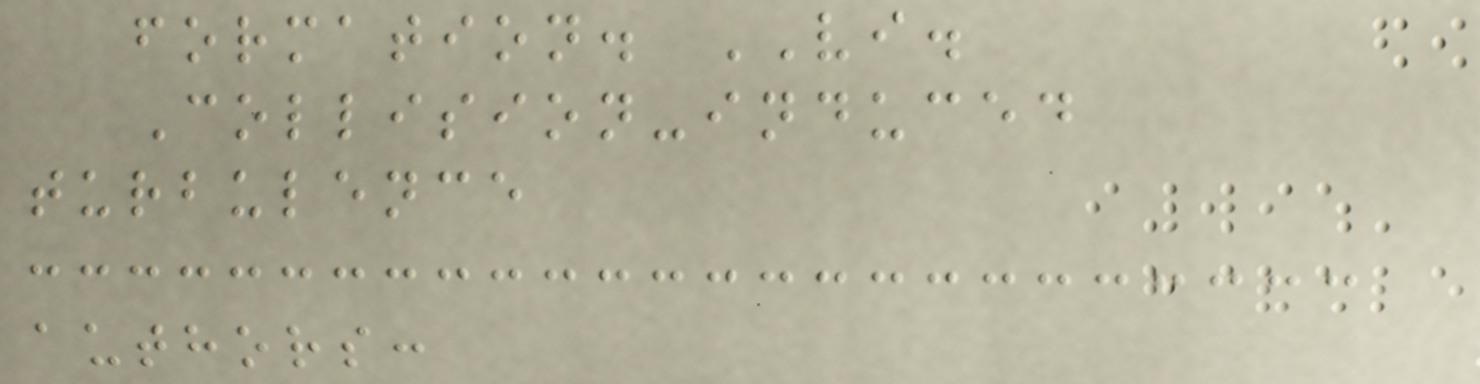formation. VI.
Collision-induced
turbulence
authors:
